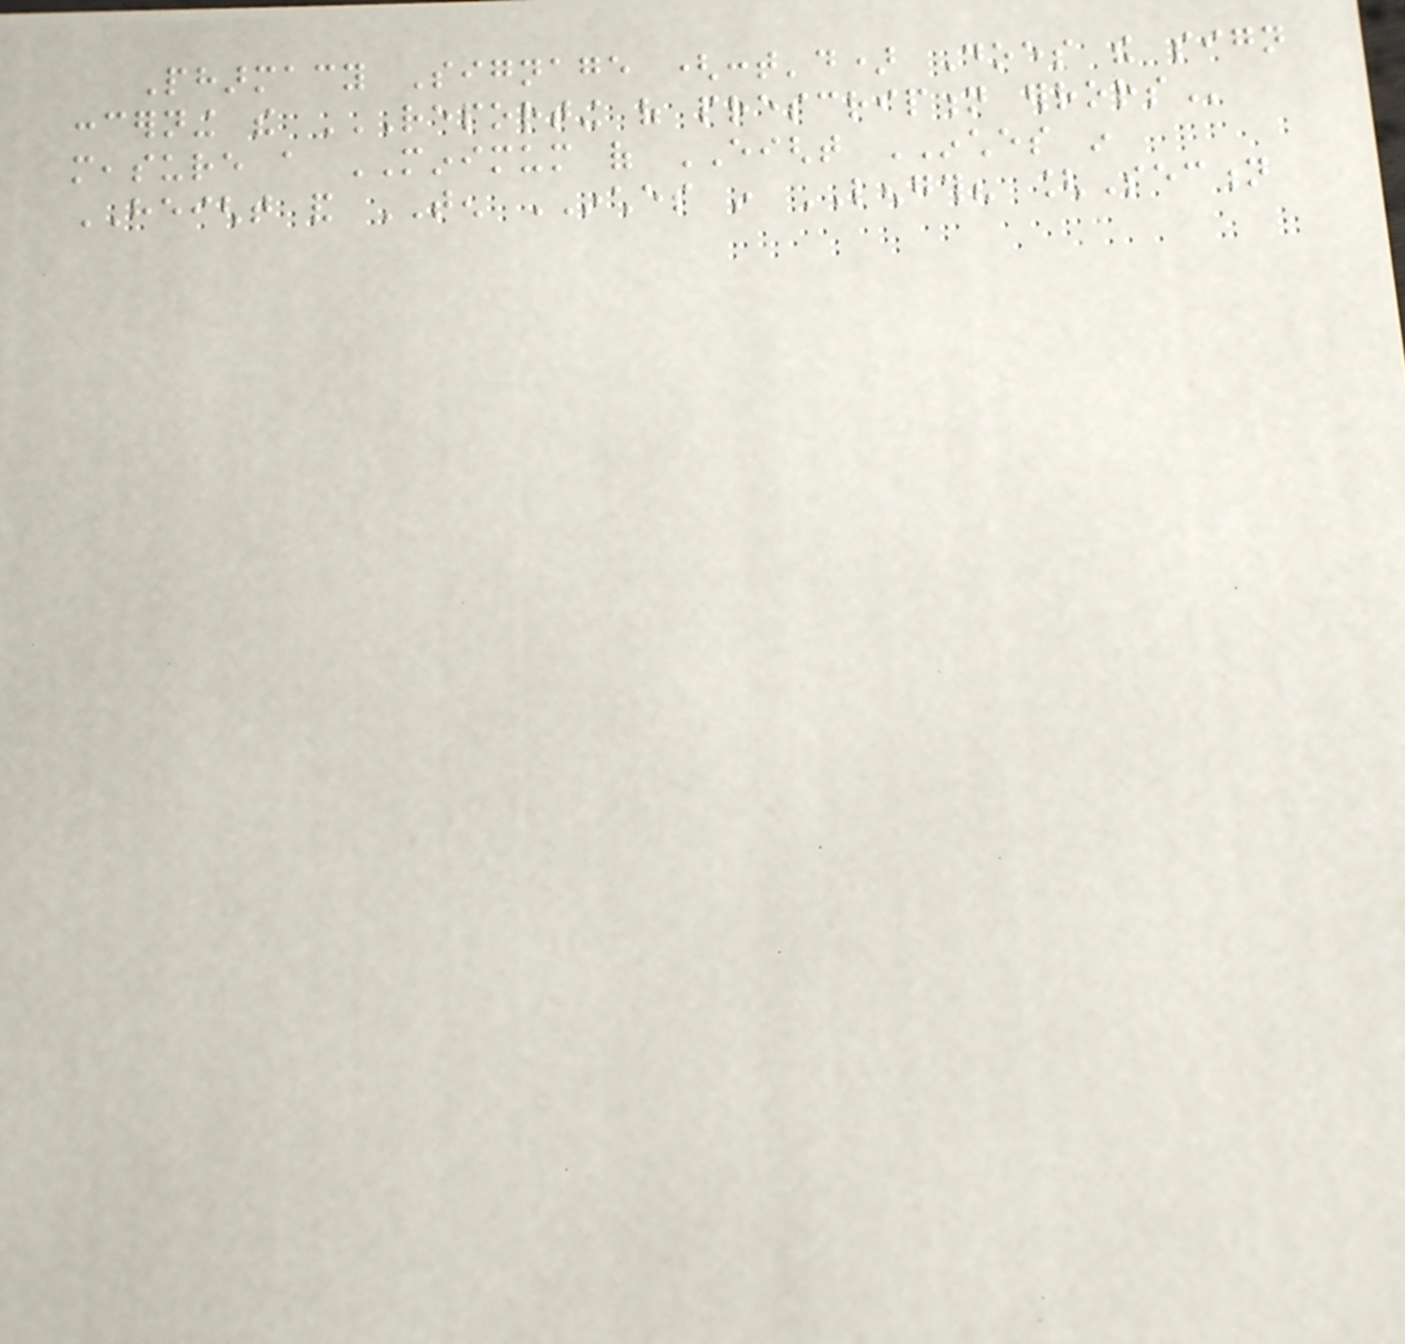Pharmacy Signage (cont'd) Does the sign
concerning the REPORTING OF PRESCRIPTION ERRORS
measure a MINIMUM of EIGHT INCHES in
HEIGHT and TEN INCHES in LENGTH? [Section
